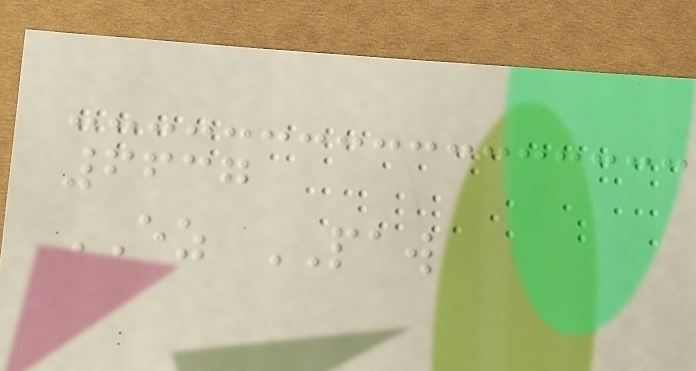6637
EZ PAW
